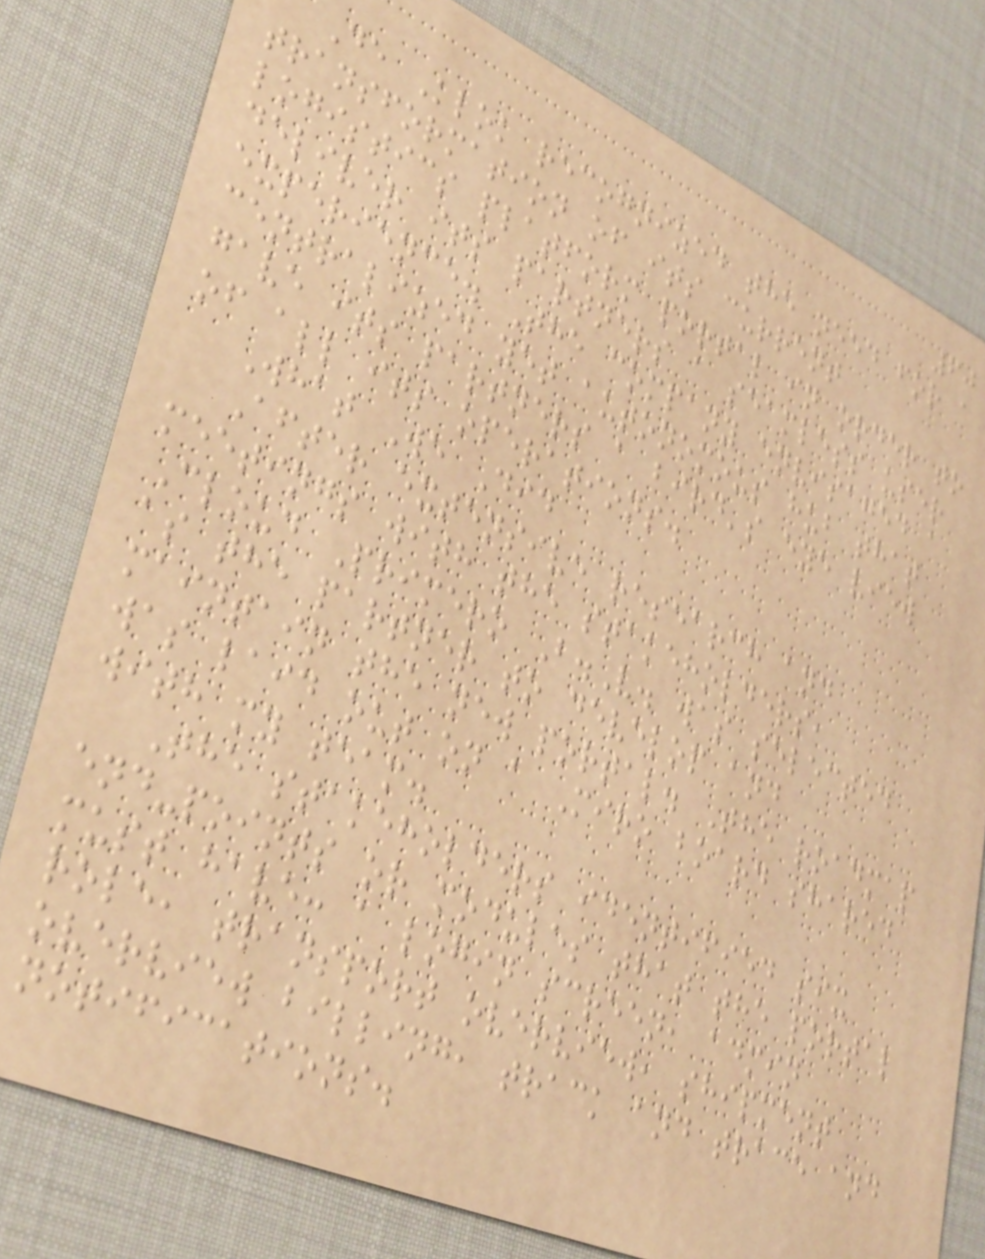60
De Klok recognized the need for a
transformation of its current
logistics platform portal in order to
deliver its partners a seamless user
experience. The company envisaged a
centralized yet autonomous hub that
gave its partners a bird's eye view
of all its operations.
What We Did
After extensive research and
meetings with the stakeholders,
Cloud Primero B.V. was selected
as the partner to develop and
maintain the new portal. The roadmap
was laid out on a Miro board shared
with my team.
The stakeholders identified six
end-points or modules that the portal
must have: a login screen, admin
role, transport overview, shipment
overview billing, track and trace and
notifications.
